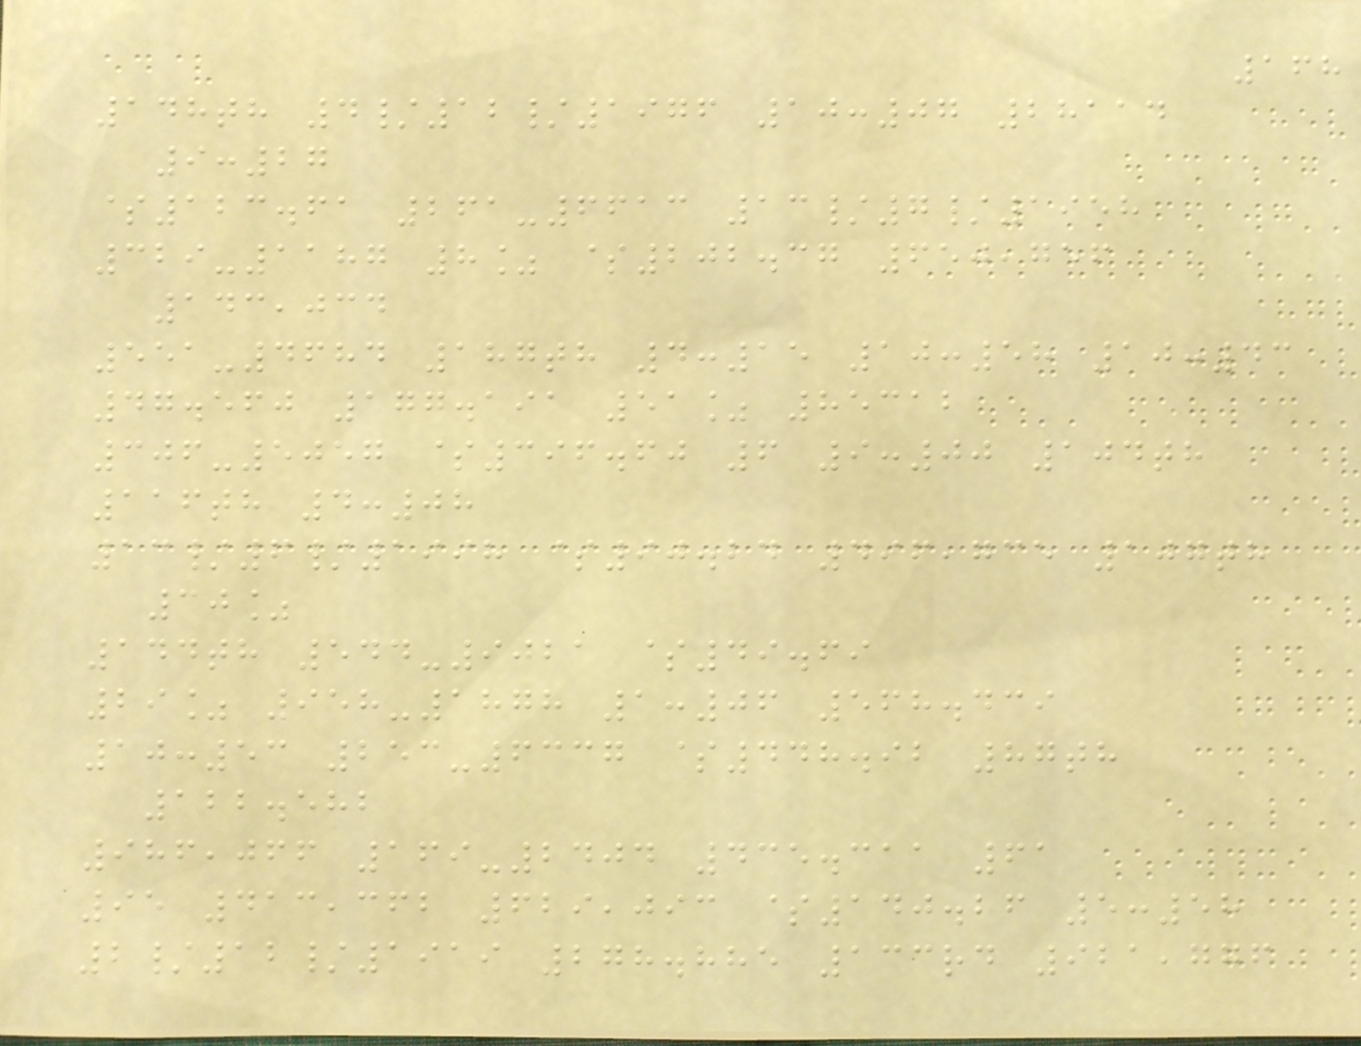168
148th 4/12/1976 10:07 28114
9:27
$123.61 261-6613 13/7/1958
329-1187 8% $202.37 650,756
143,034
551-4684 187th 4:15 10:58 10:43
47.560 177.191 51% 85312
306-5057 $396.60 6 9:00 104th
116th 4:08
13/6/1998 $90.24 496,735 107th
30%
144th 544-9021 $49.69
29% 958-1878 1:06 568.439
10:53 253-6337 $448.92 87th
122.582
986,066 169-2404 435.311 61
95 413,362 629,093 $140.26 5:58
2/12/1919 278.885 133rd 921,776
